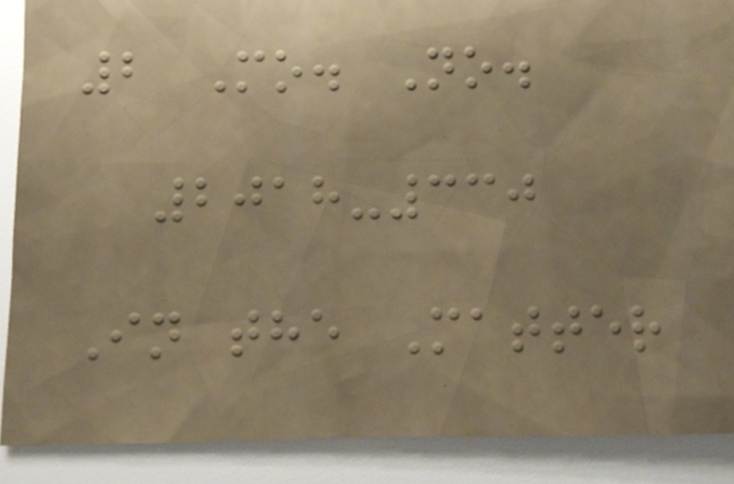2 Mo. No.
2018-330
In the Matter
